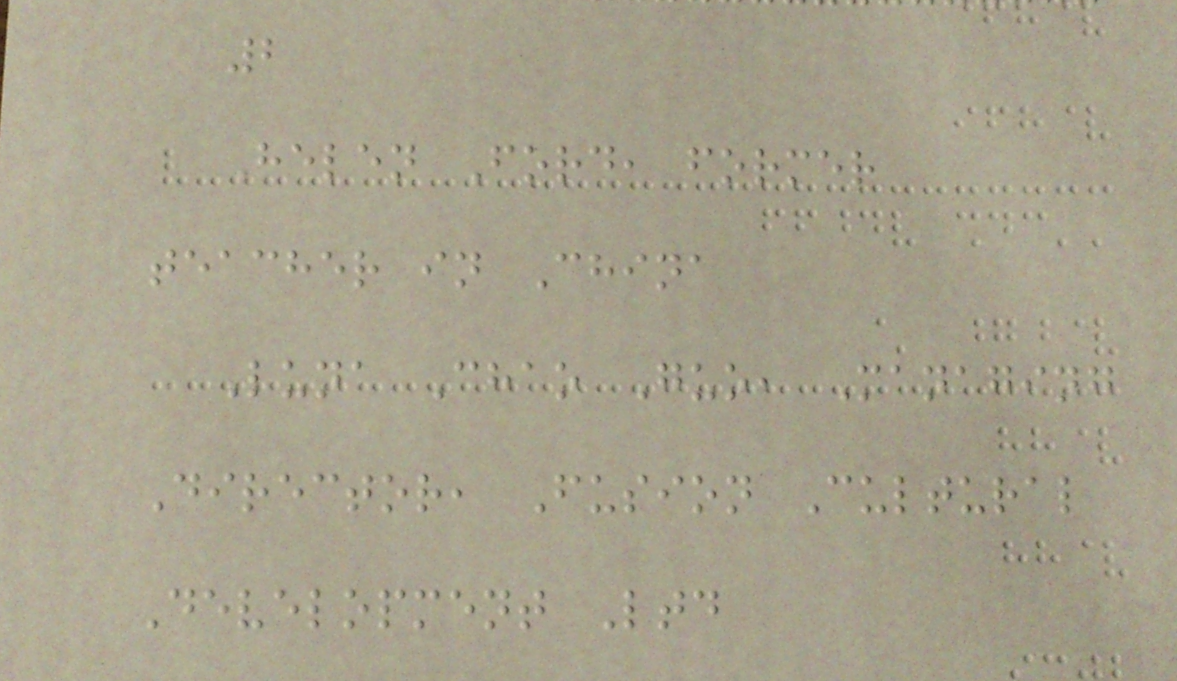2
Helen Ford, former
teacher in China
Luna Chao Guo, Managing
Director, Fusion Cultural
Development Ltd
